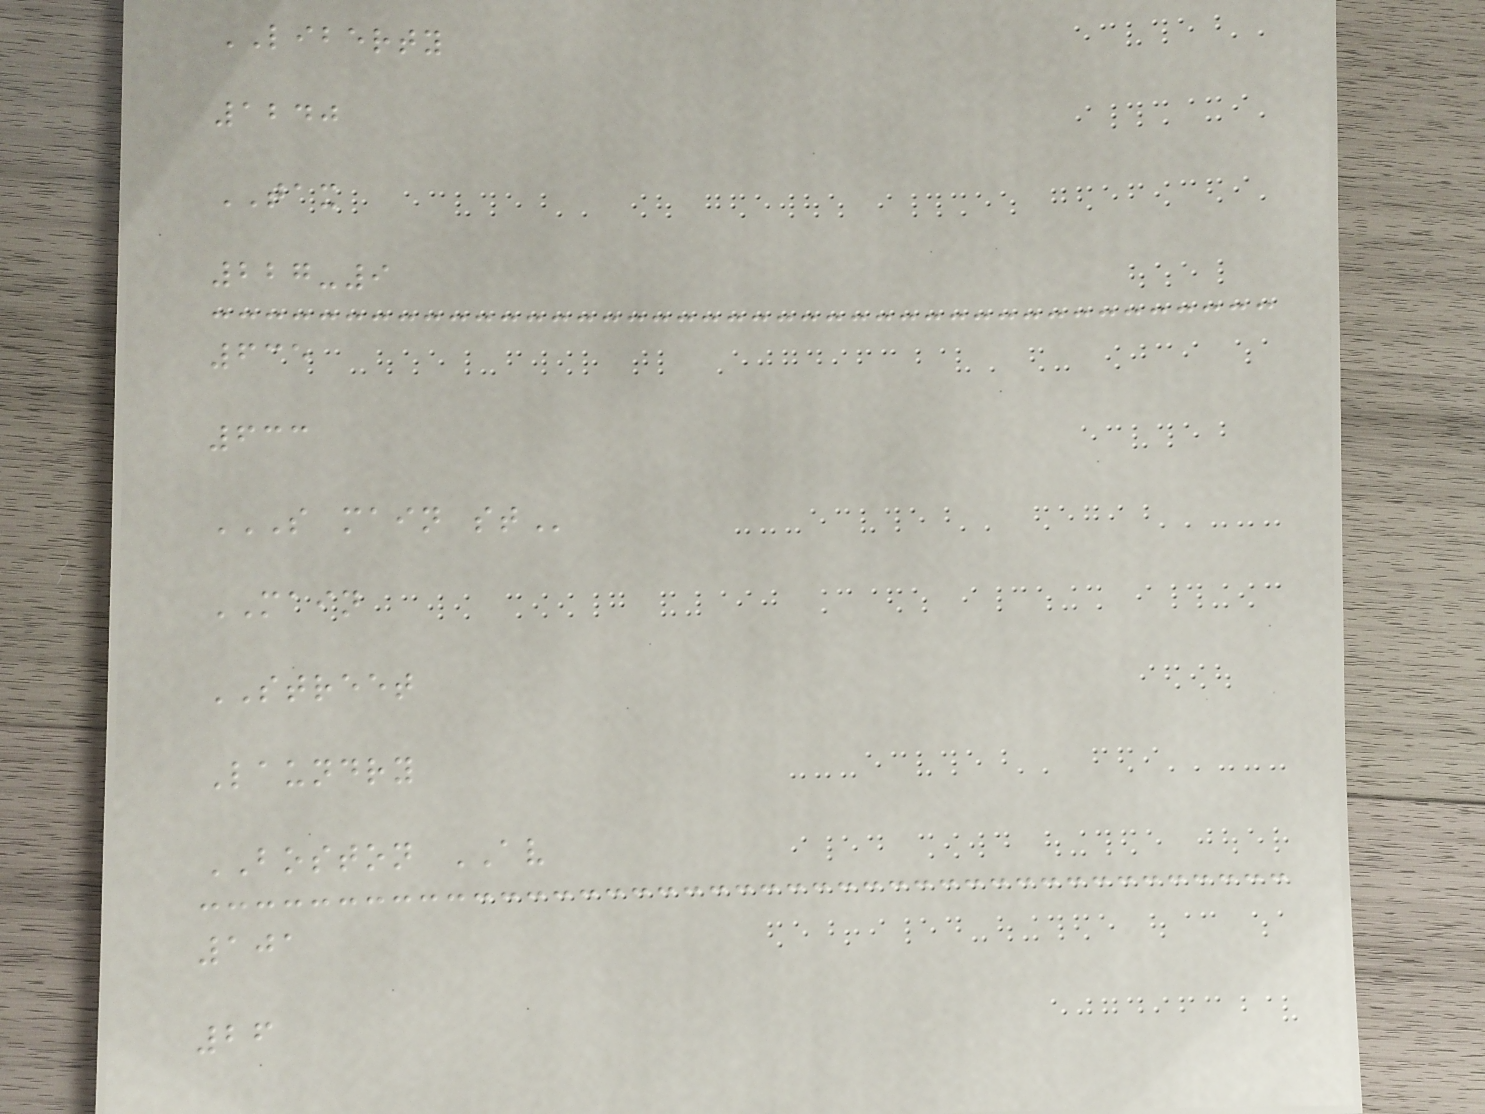LIBERTY
1240
TAX
227-9
635
633
S MAIN ST
MAIN
STREET
Laundry
BOSTON AV
101
26
